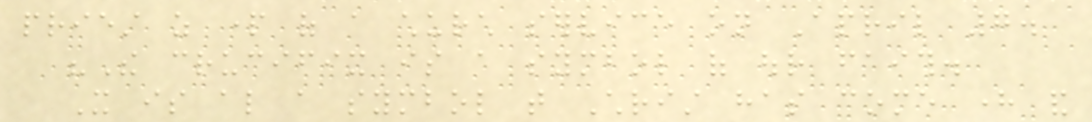priest as part of a church service on April 7.
"The crucifix is a symbol of our faith.
It is also a symbol that Christ has come here and
